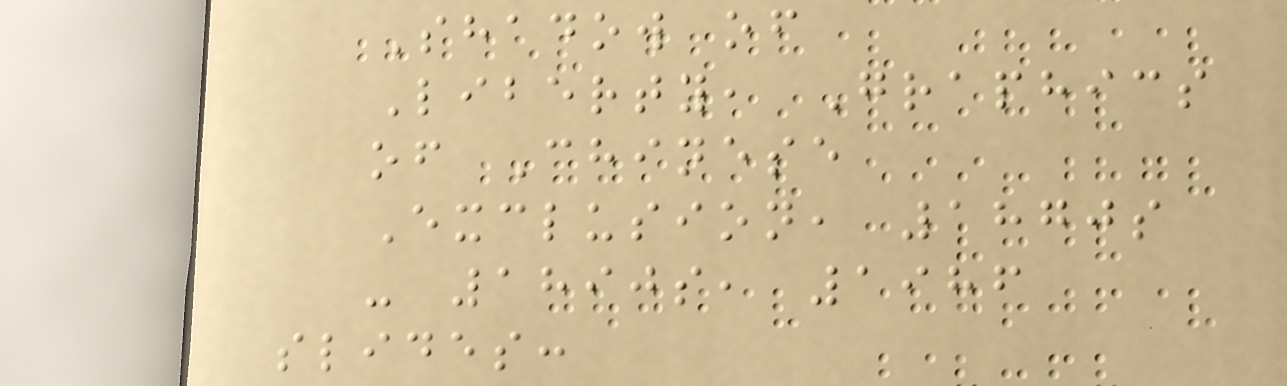Shadow of
Liberty, Graphics
of Chinese
Exclusion, 1870s
- 1890s, 1986
slides:
